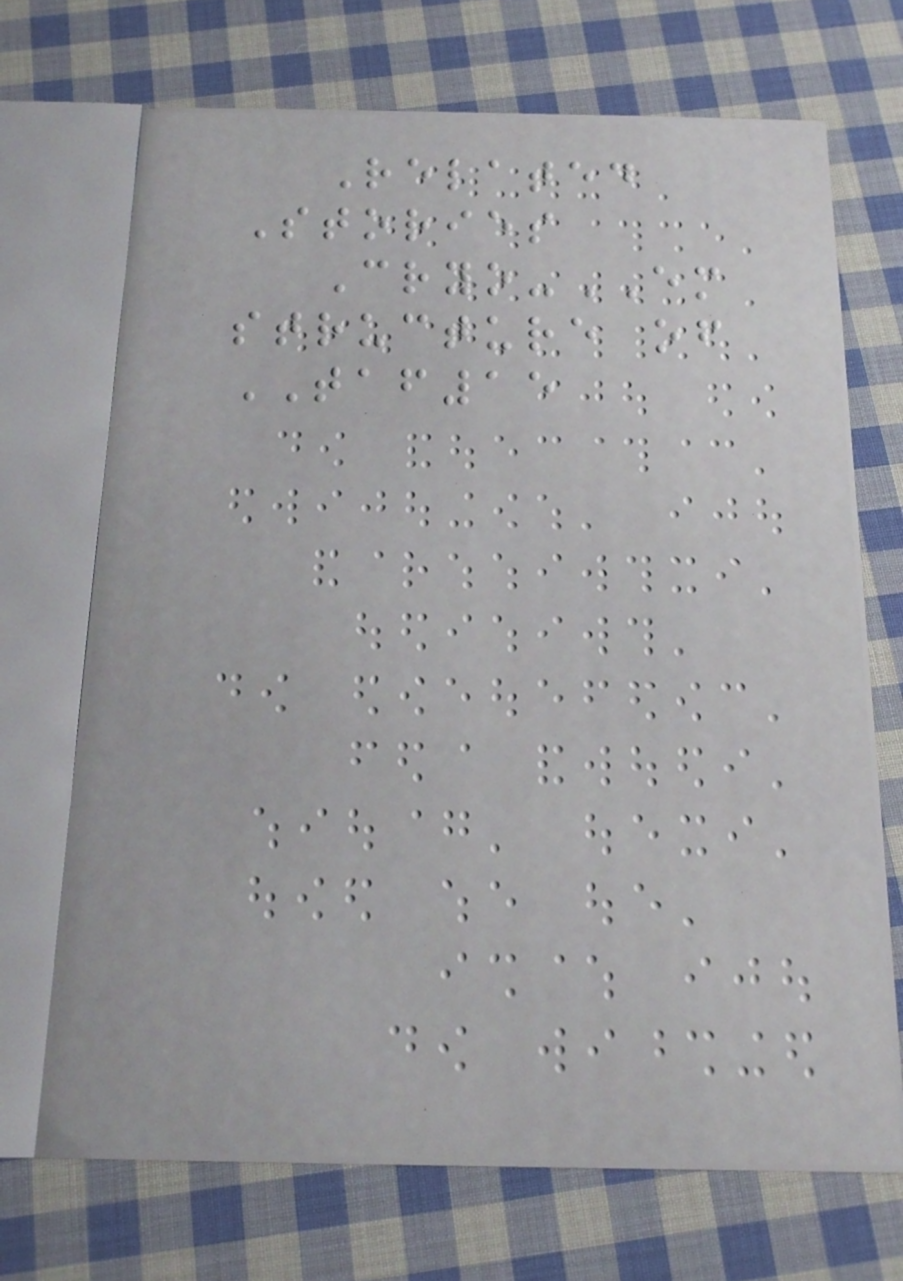Related
Stories
Cryo-EM
structure of
TAF15
